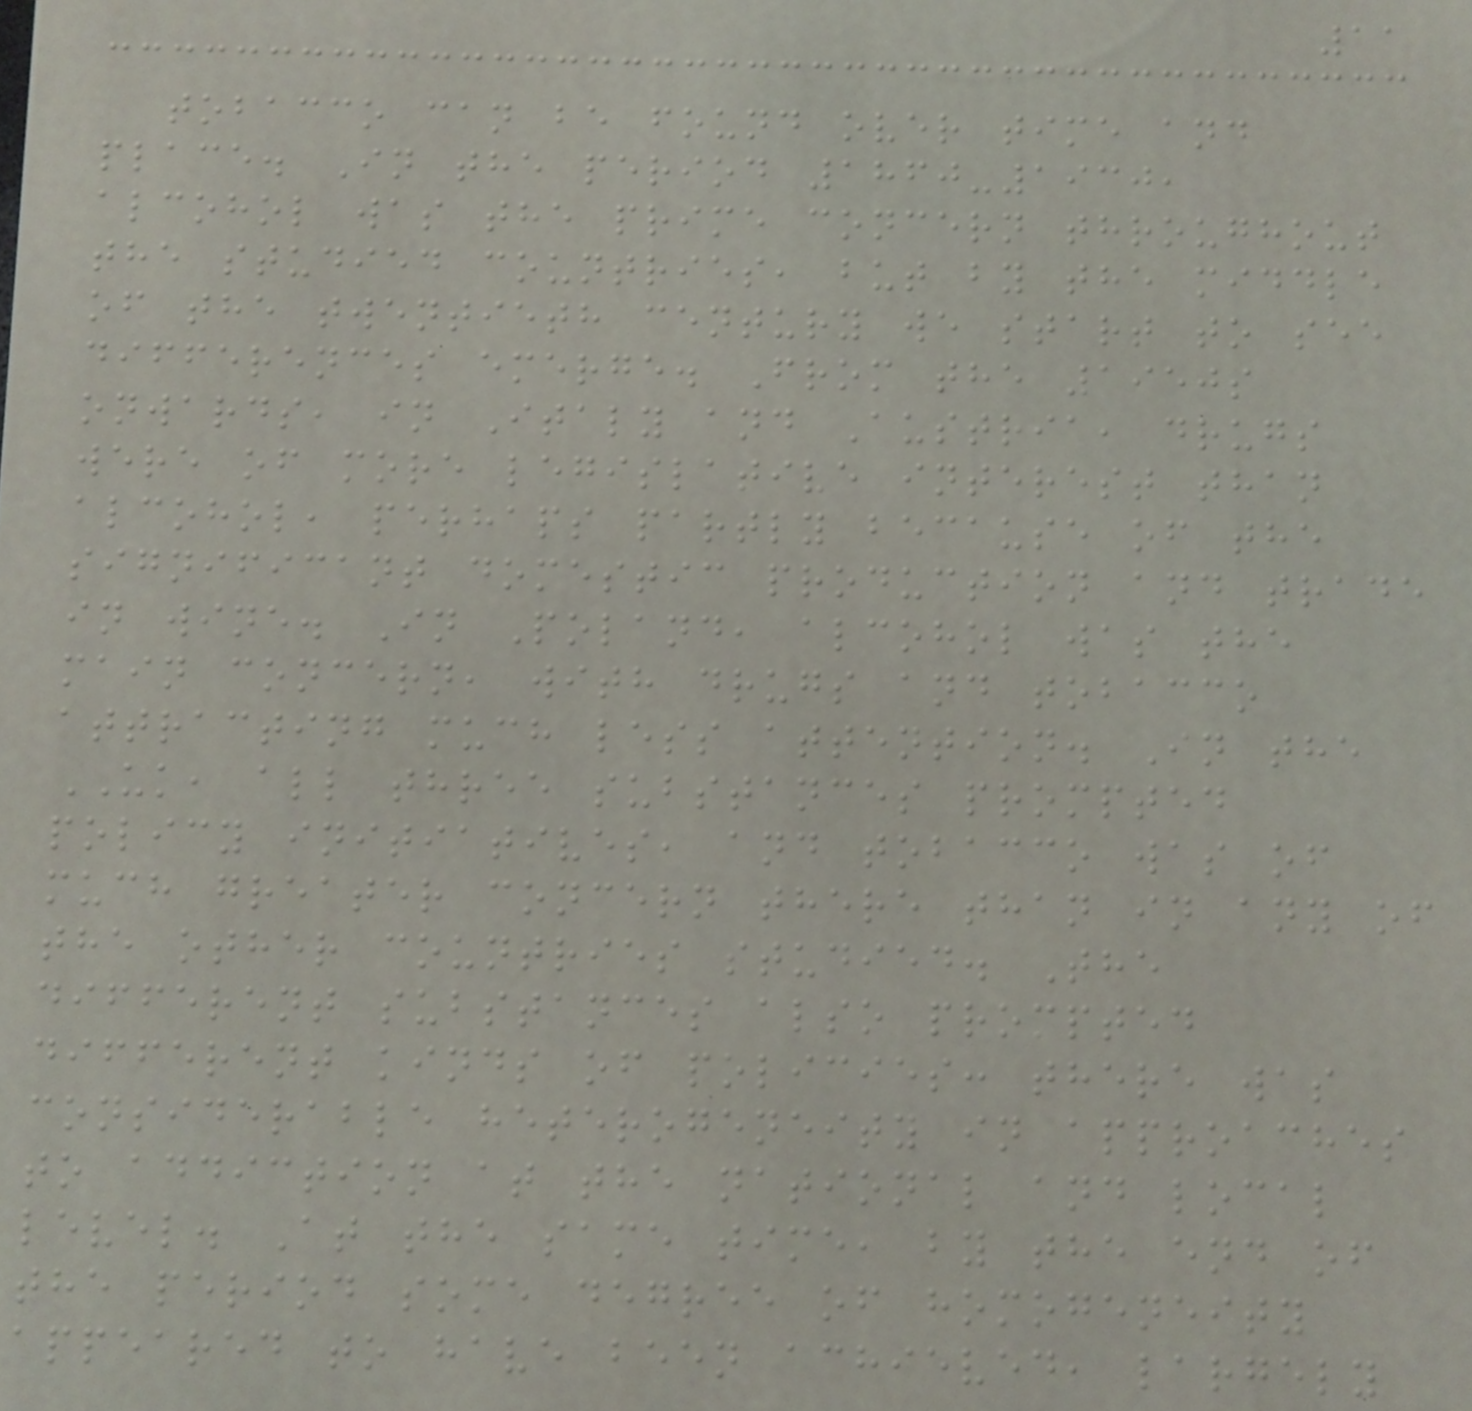11
tobacco can be found over time and
place. In the period 1860-1930,
alcohol was the prime concern throughout
the studied countries, but by the middle
of the twentieth century we start to see
differences emerge. From the 1950s
onwards, in Italy and Austria, drugs
were of more legislative interest than
alcohol, perhaps partly because of the
significant domestic production and trade
in wine. In Poland, alcohol was the
main concern, with drugs and tobacco
attracting much less attention. In the
UK, all three substances prompted
policy initiatives, and tobacco was of
much greater concern there than in any of
the other countries studied. The
different substances also prompted
different kinds of policies: there was
considerable heterogeneity in approaches
to addiction at the national and local
level. At the same time, by the end of
the period some degree of homogeneity
appeared to have been achieved, largely
